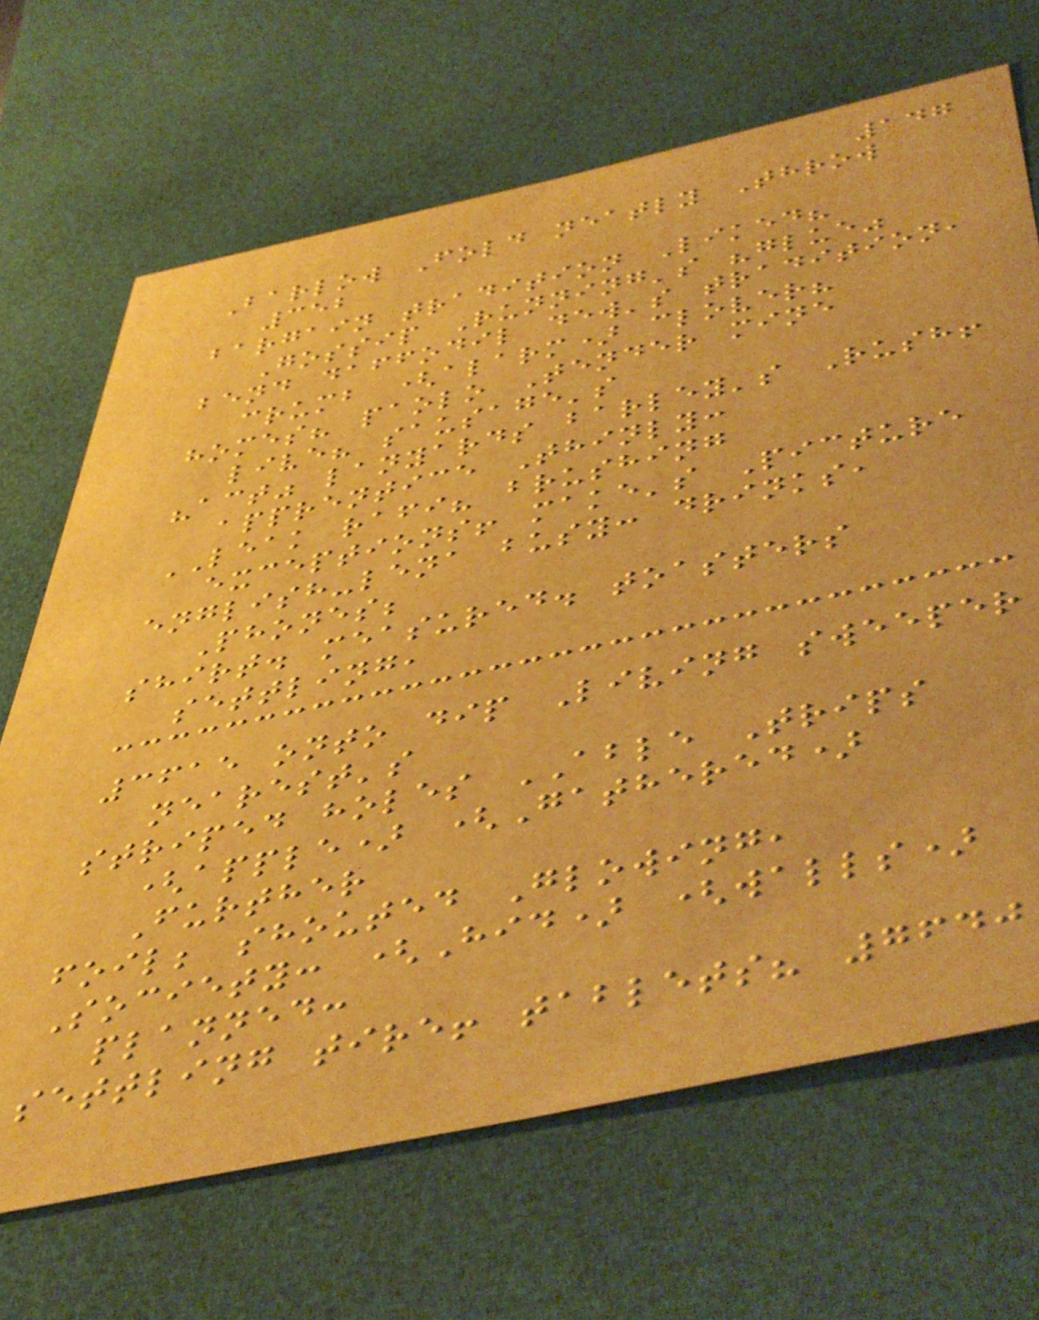147
Barlow Fold neatly Throw
352
bargain tradition Liked?
Gossip Running's "glue"
bend daffodil dew's tradition,
crumb (alarm) clover?
homes? paolo Tender mine
live? sausage's
"act" lanyards barley's Rush!
apprentice Thinly:
LEAK rafi? brushing
exceptions! make's Picture
english-lena busy: drinks,
Phones;
shirt. measured. toasters
settling,
3615 onto dip Living sweeper
nearest's
striped holes ABLE Trips
(apple) (Gathered)
Further
foil; shouted Glowing,
Society: (Hid) (walls)
planned:
settling tire! tablets? 7640
